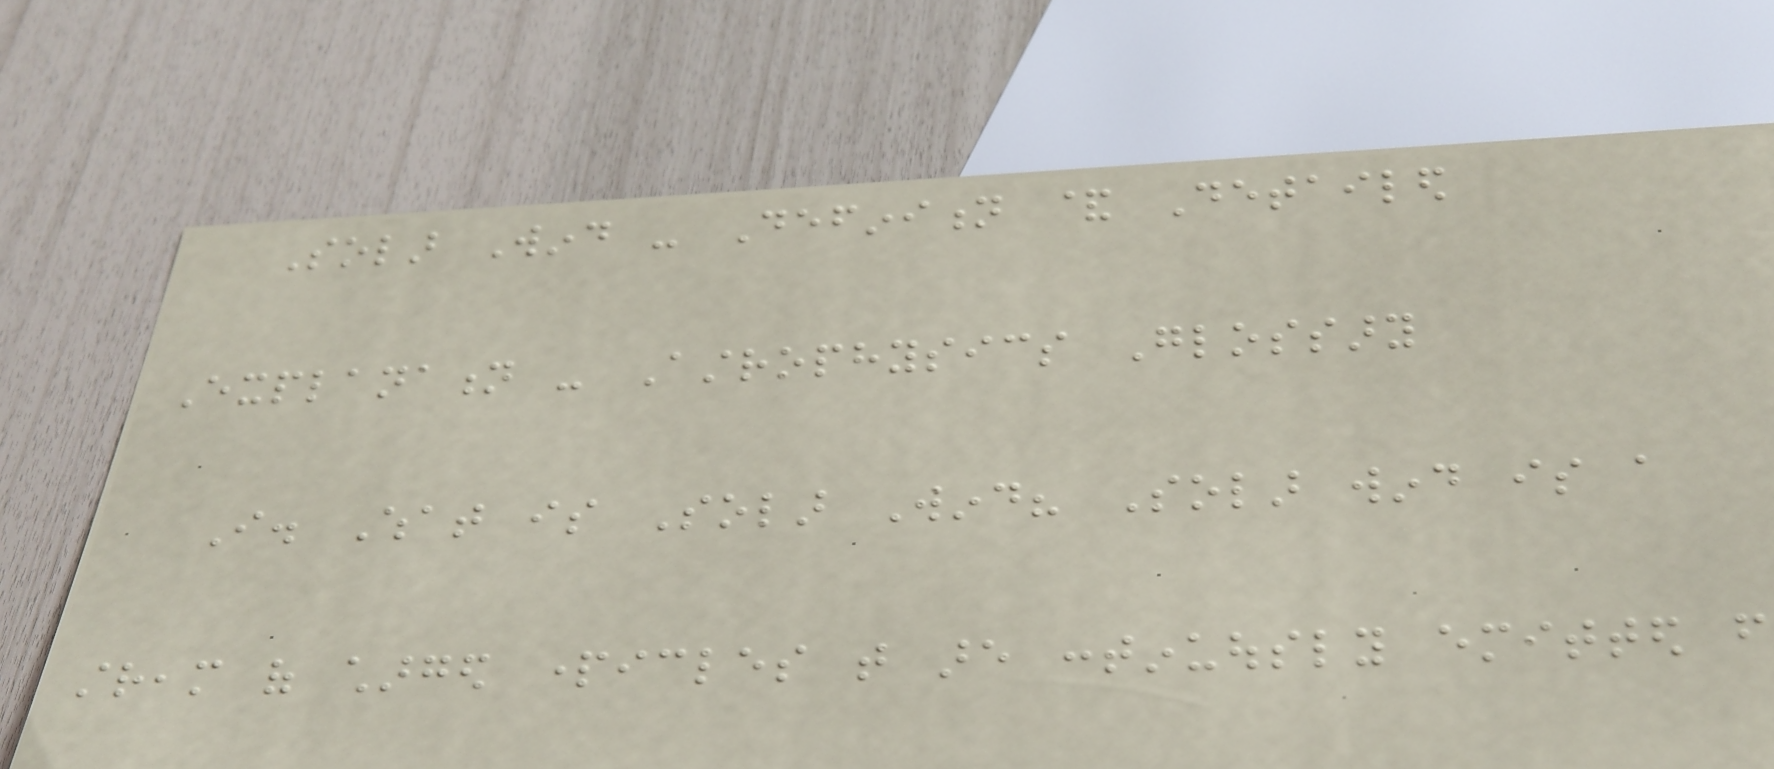Solar Wind - Definition & Detailed
Explanation - Astrophysics Glossary
I. What is Solar Wind? Solar wind is a
stream of charged particles that are continuously emitted from
